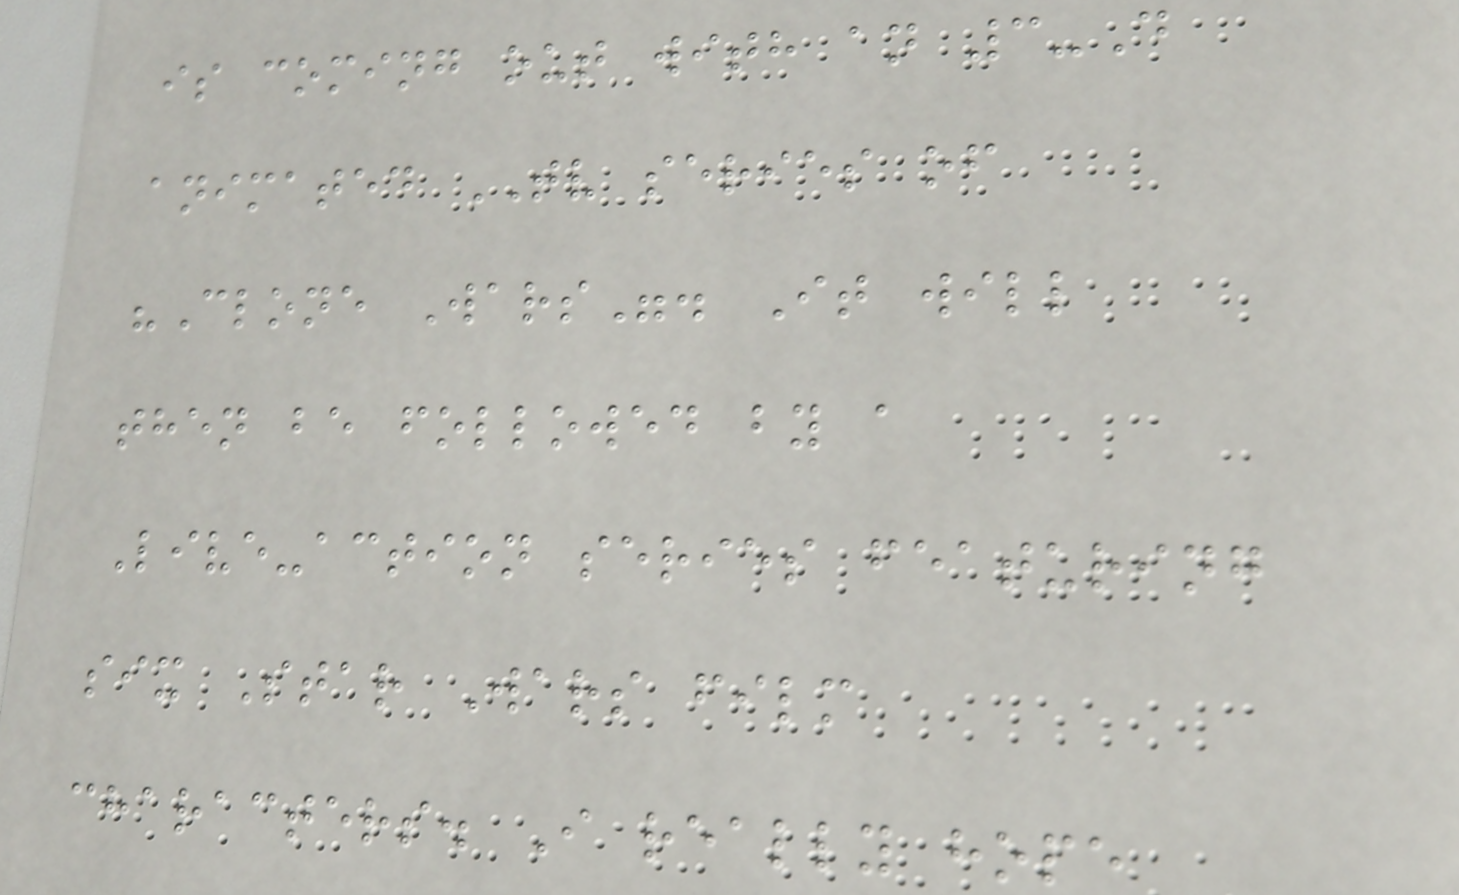is coming out with an 3-D
animated TV series of
"Clone Wars". It will
then be followed by a
Live-action series featuring
six Star Wars film
characters. I really hope
